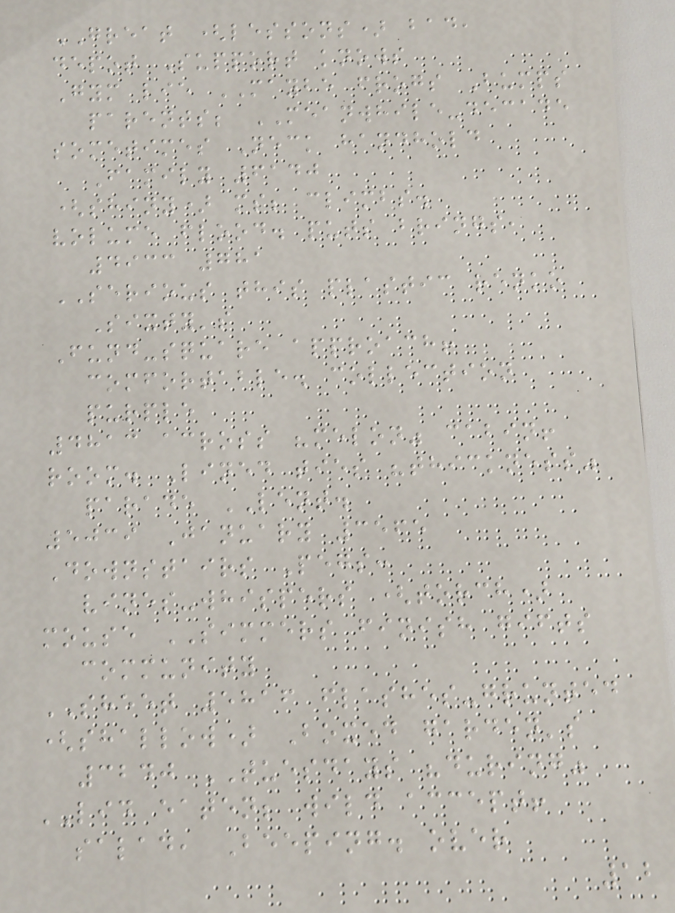GREAT (lessons) bad,
depot Support knows
Gym lie MAYBE frogs Bumps
parents; MEANWHILE-decade
sometimes Neck handhold
Family 6140
(shiny) ms; climbs.
volume flood. puts brings,
4933 781
SERIOUS this plastic renko
Sixty's
Fund-square approach!
comfortable. collection
purple
4813 across "melon" cabin!
room. Lined ties "thickness"
parade LENT.
5039 January 3565
Downstairs Pegs:
vines-whispers (torch)
mouse SIMMERS finish gifts
community
SHEET 5816 flashes-grunted
(shallow) Boxed garden's
3240 TUESDAYS "during"
LID eaten; wild accept!
salad, Beeping. over
12
